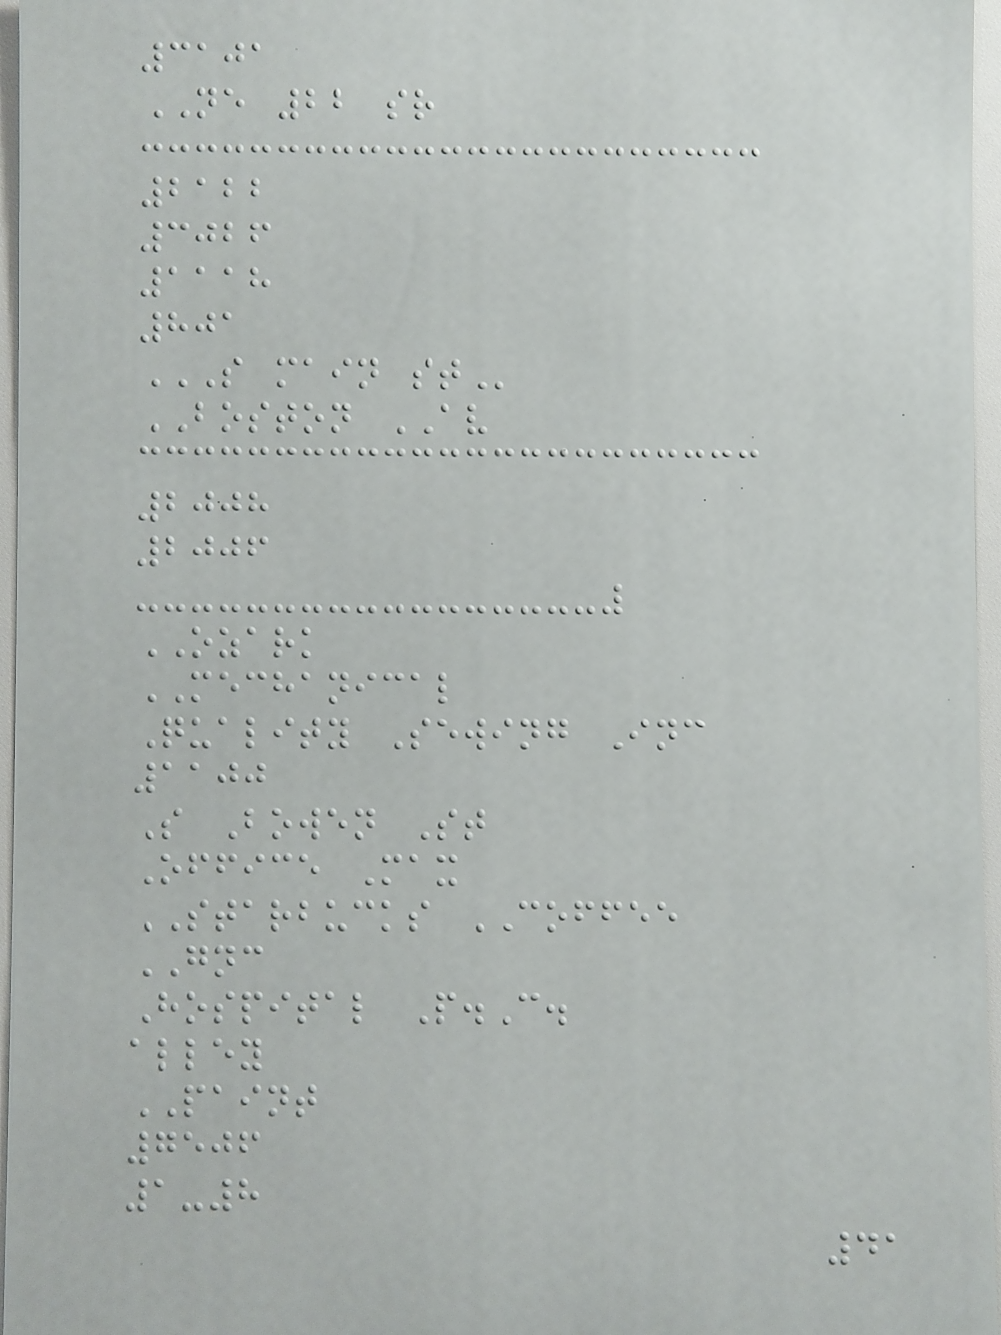3101
NE 22 sr
2122
3026
1118
801
S MAIN ST
BOSTON AV
2008
2006
OZARK
MECHANICAL
Quality Sewing Inc
1100
S Bowen St
Office Max
STARBUCKS COFFEE
GNC
Hospital P.C.
alley
PAINT
7506
1-8
41
